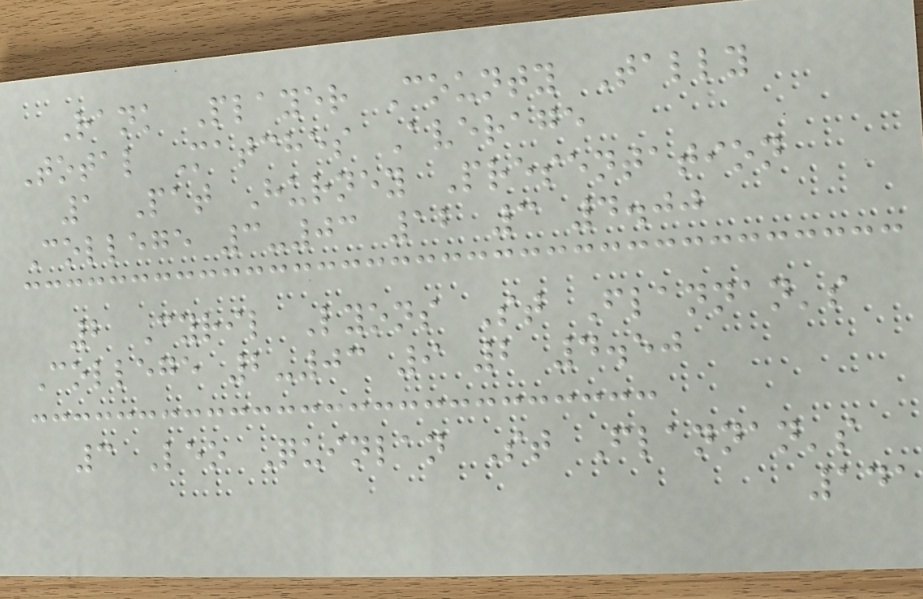Rank Player County Tally
Total Matches Average
1 Pat Hurney Presentation
College 3-03 12 3 4.00
2 Cyril Lyons St Flannan's
College 2-03 9 2 4.50
3 Leo Quinlan St Flannan's
141
